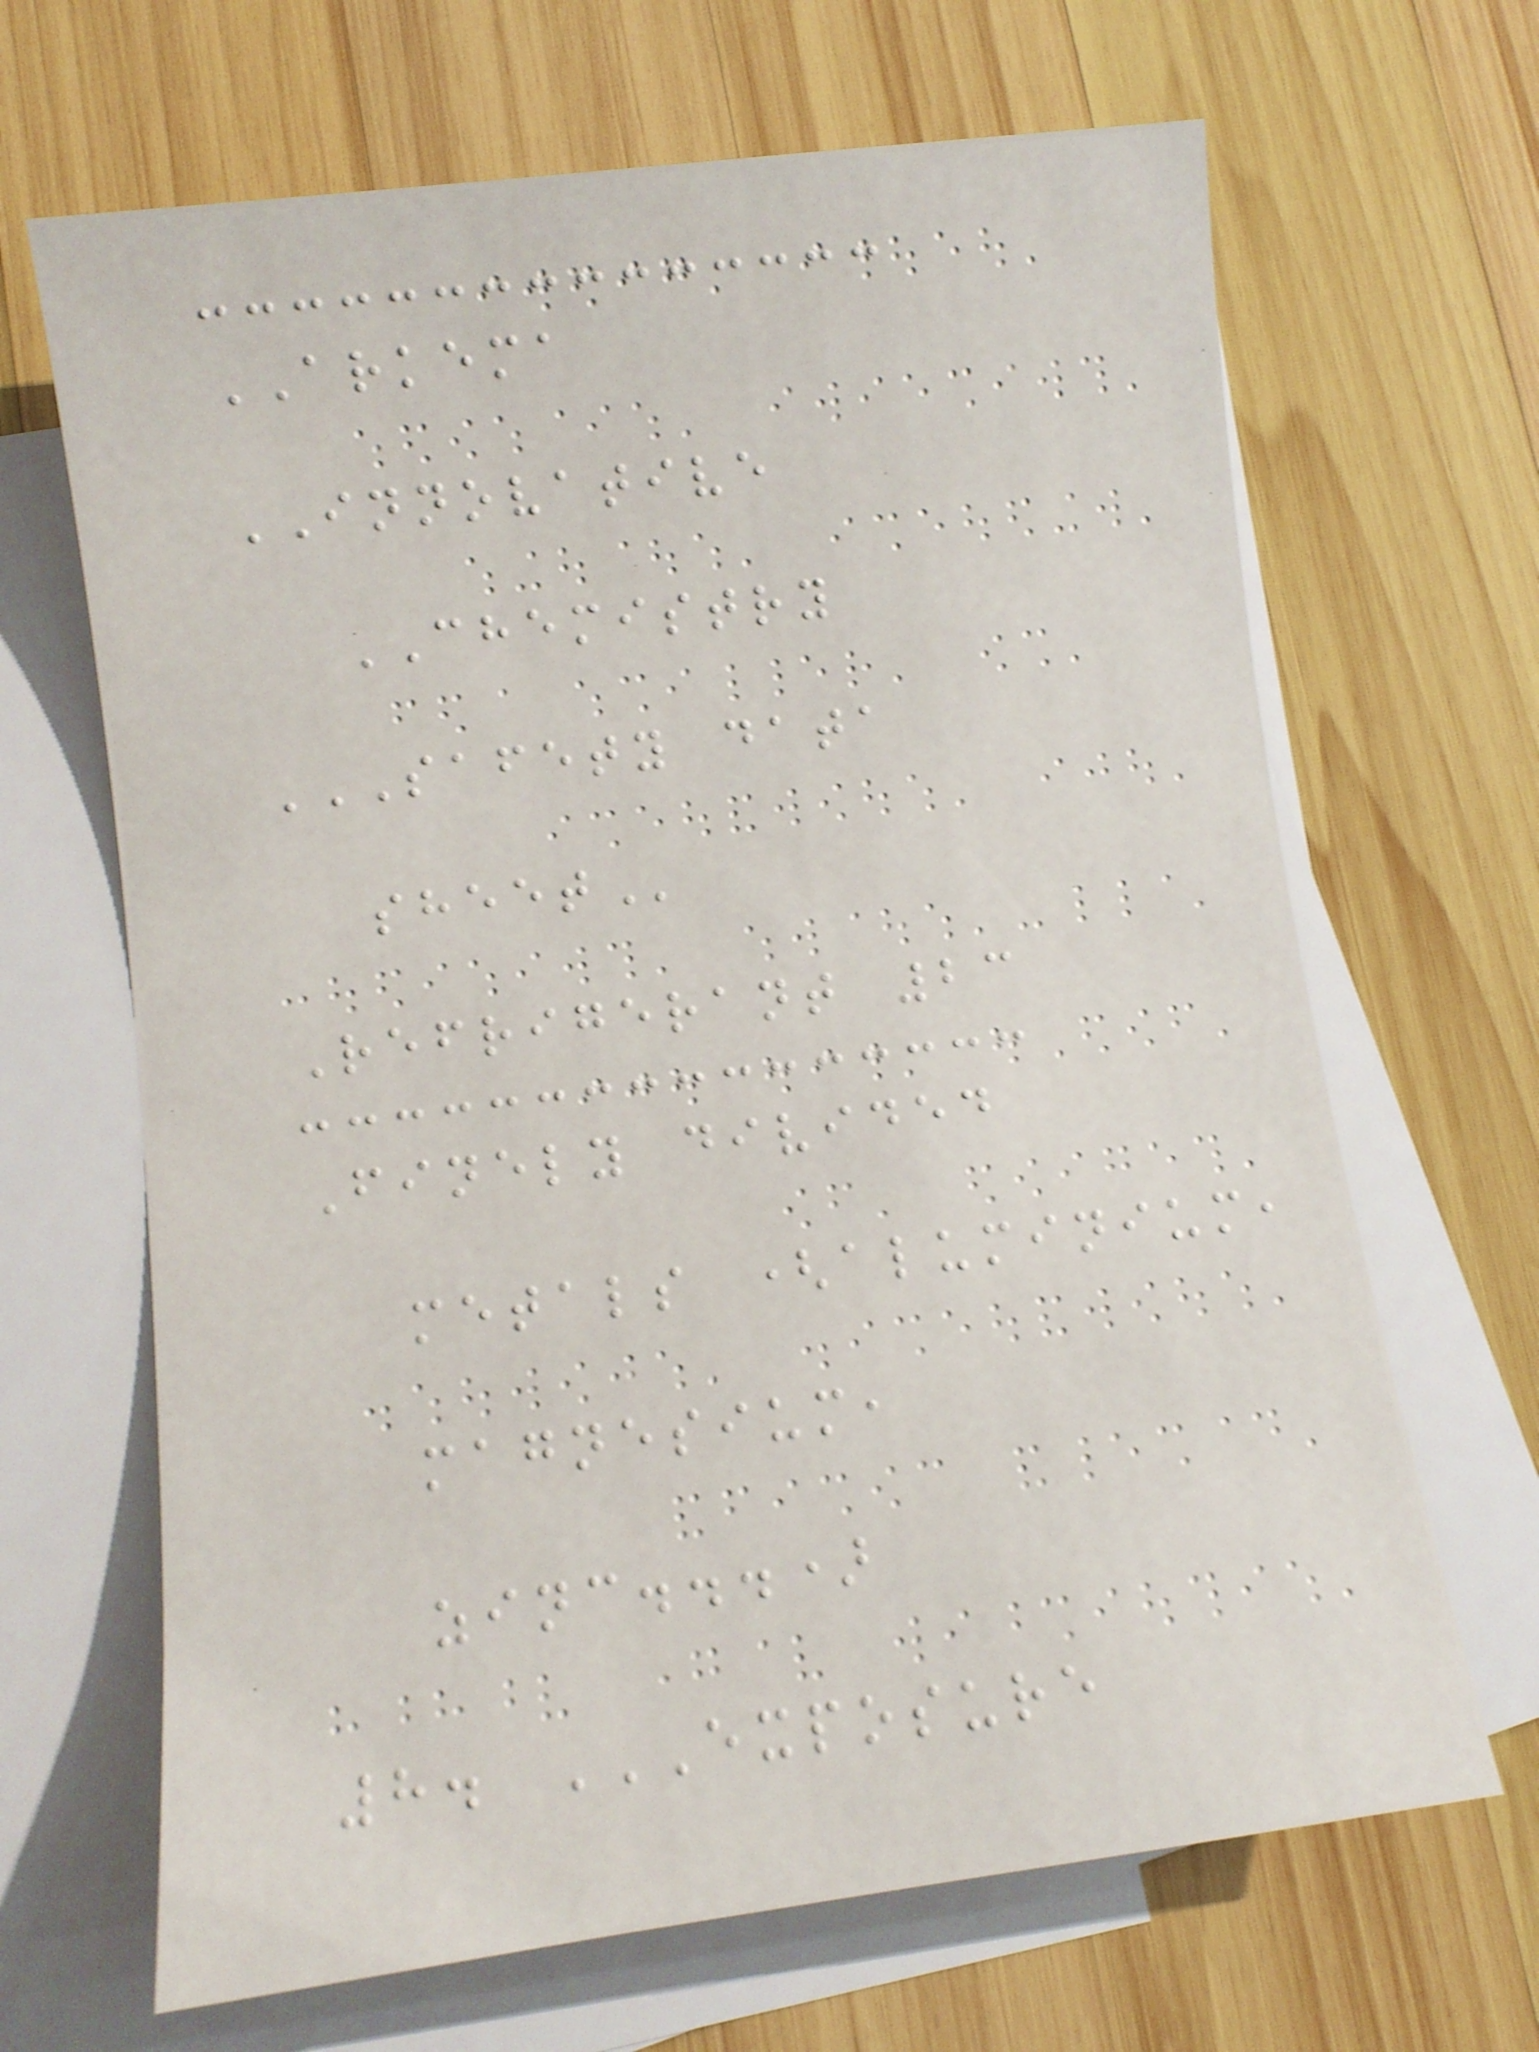ARKEMA
INNOVATIVE
CHEMISTRY
SAFETY DATA
SHEET
Refrigerant 23
Finely divided
metals (aluminium,
magnesium,
zinc...)
8. EXPOSURE
